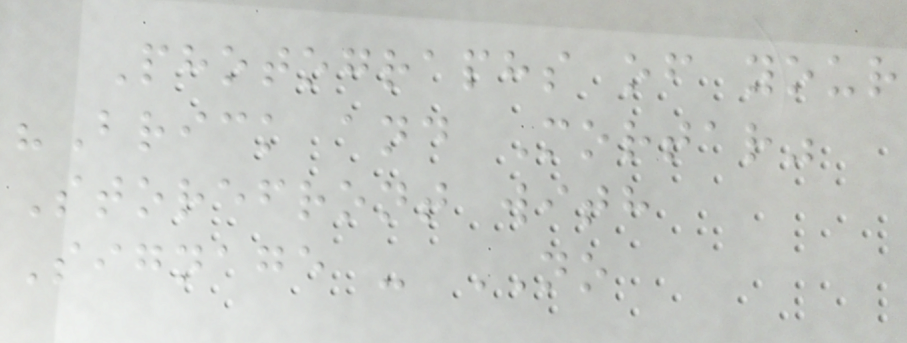Photographs of your
"Brick and Mortar"
Storefront with
Signage - NO
